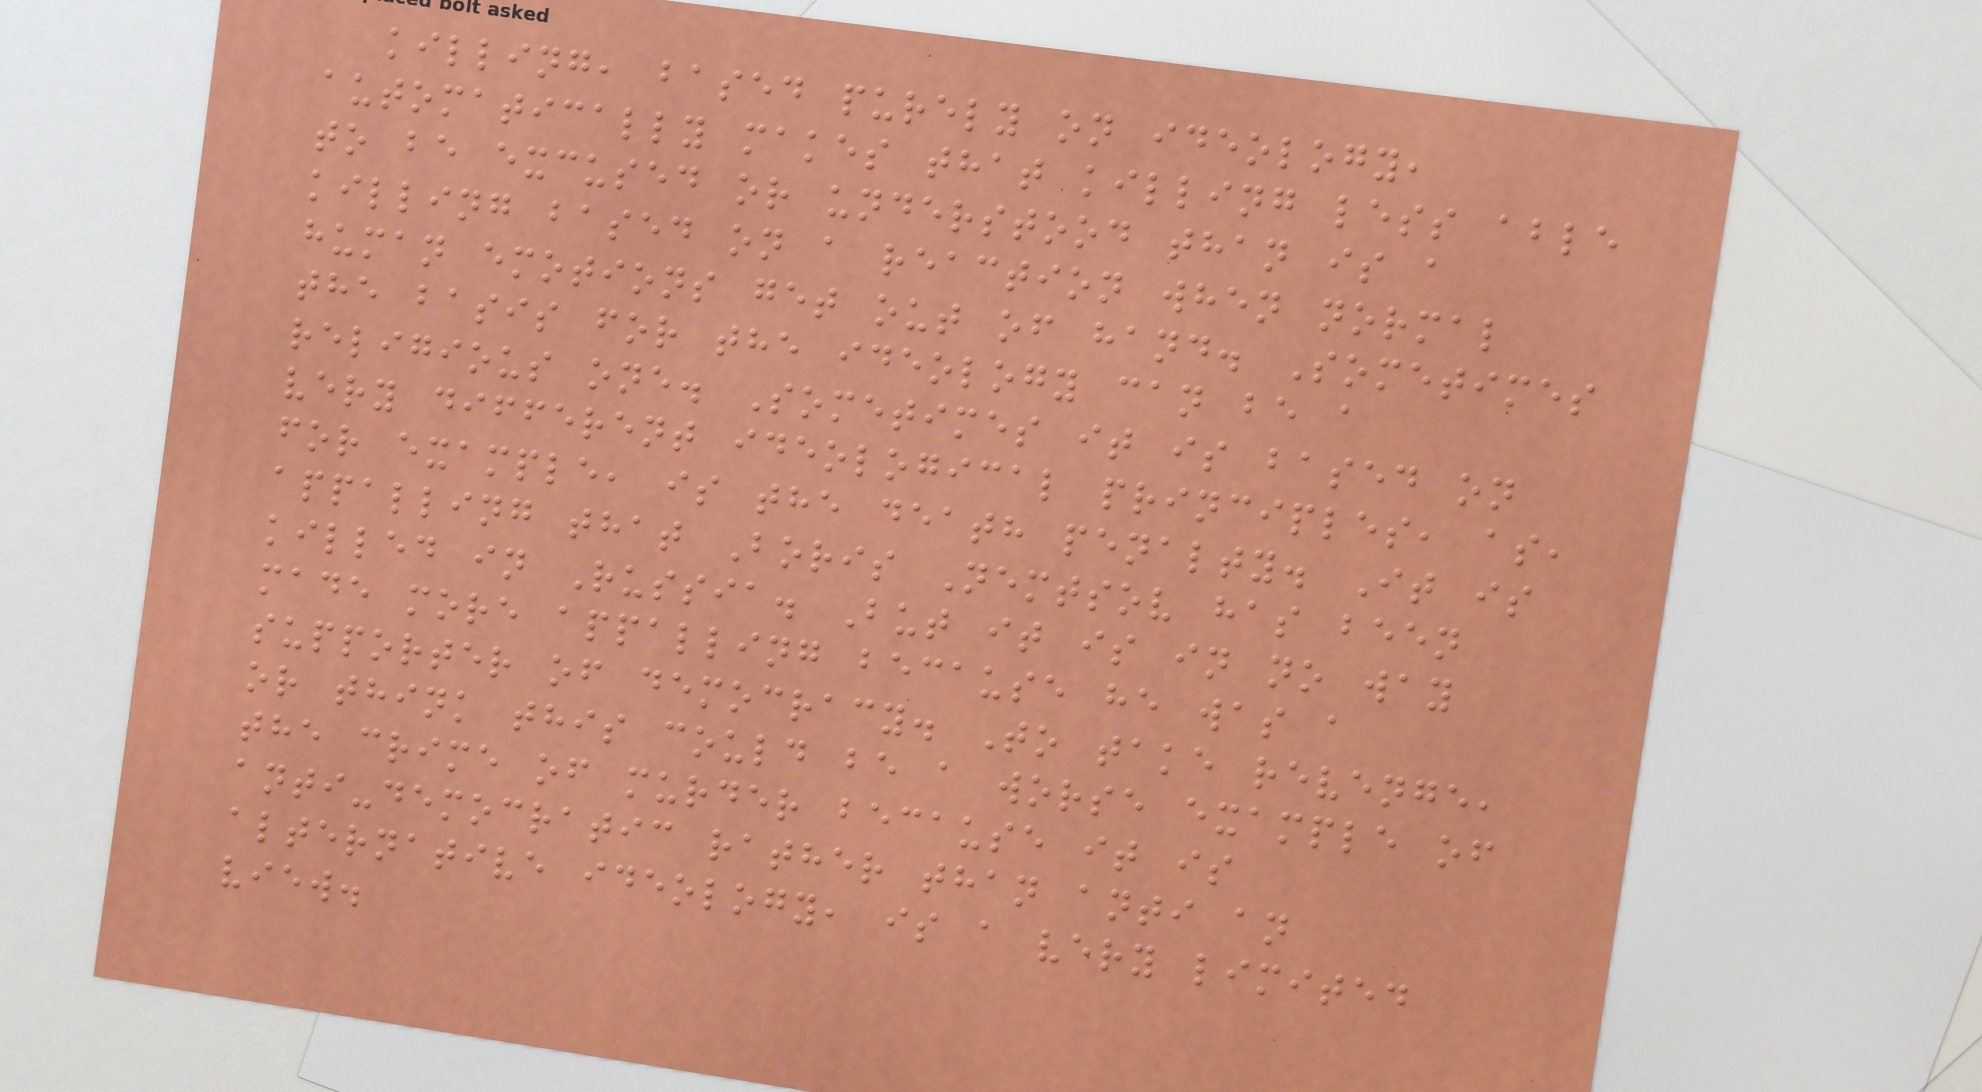killing, based purely on ideology,
automatically makes that killing less able
to be excused or understood than is a
killing based on a reaction when normal
human emotions get out of hand. Sometimes
the basis for the ideology can be a
religious one. Sometimes it is based on
very different ideological principles, as,
for example, is the death penalty. It is
appalling that Boris Nemtsov has been
killed in Russia. But it is in no way
made more appalling because he was a
supporter of democracy. To take revenge,
or think this could be a worse example of
the crime of murder because it is
anti-democratic rather than anti an
alternative ideology, is a very limited
view.
